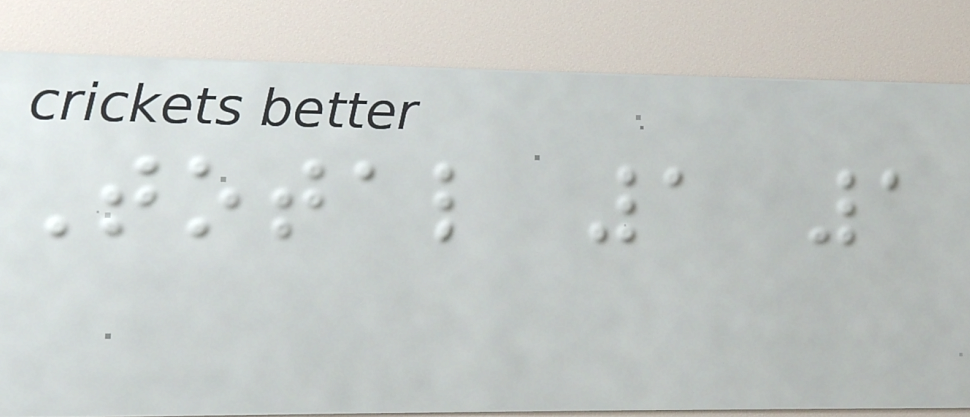Total 1 1
